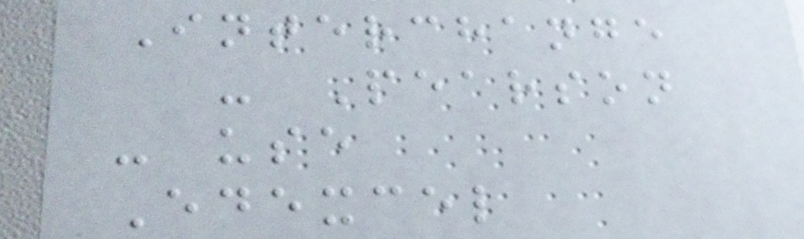Interchange
- Pearson
- use
Edexcel
